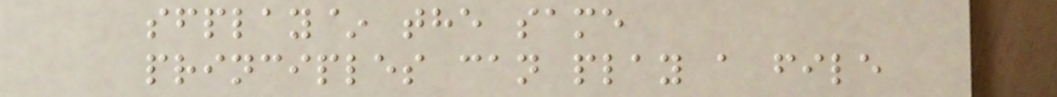sfplay~ the same
principles can play a file
